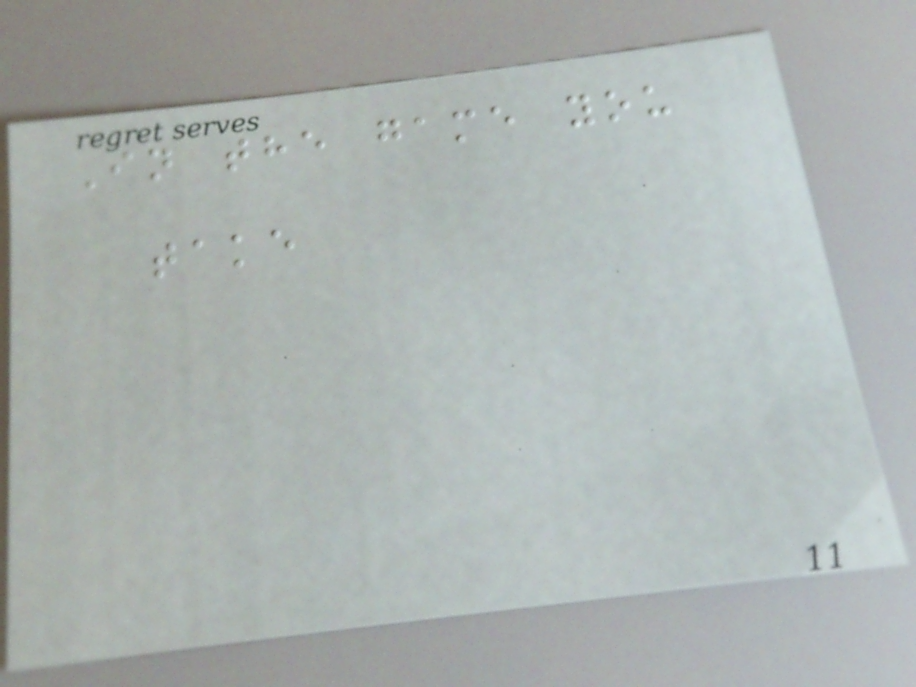In the game you
take
